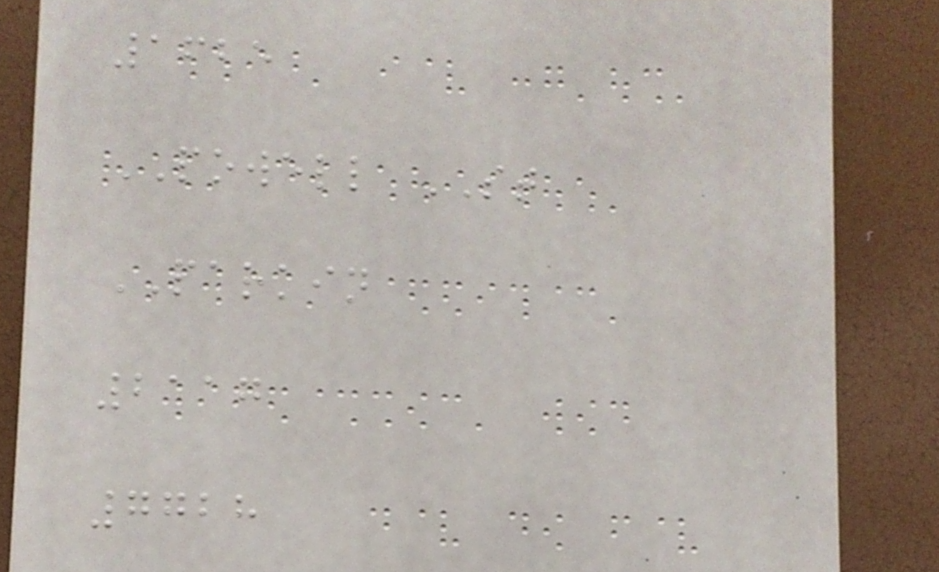1625
POWELL ST
PARKIN
2117
7728
